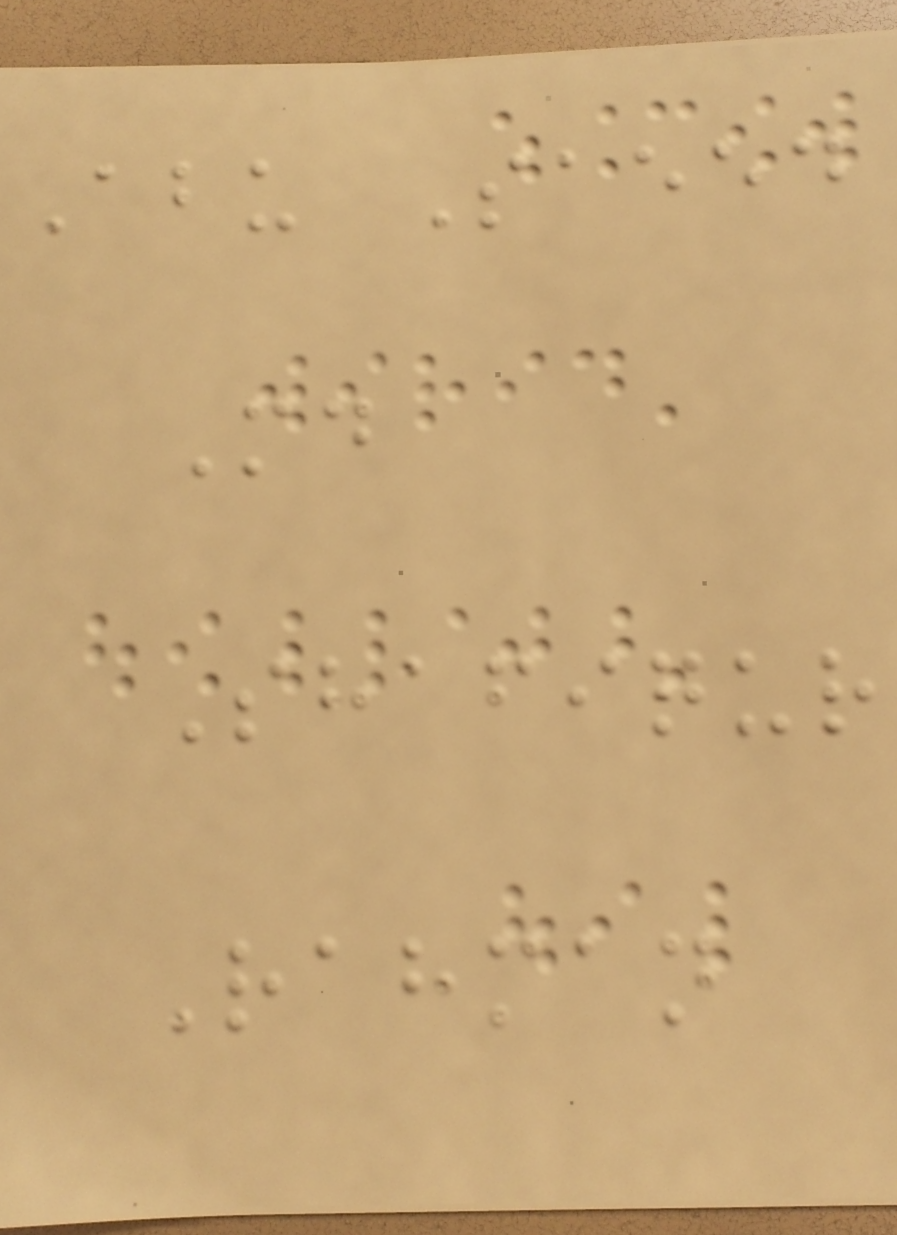Abu Saeed
Md
Shafiqur
Rahman
